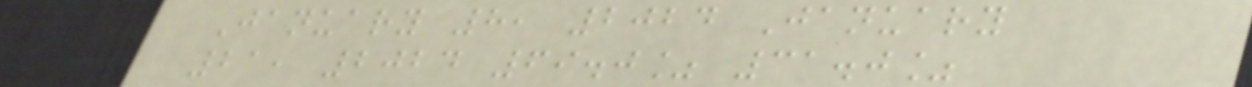January 8, 2024 January
21, 2024 69.0% 31.0%
